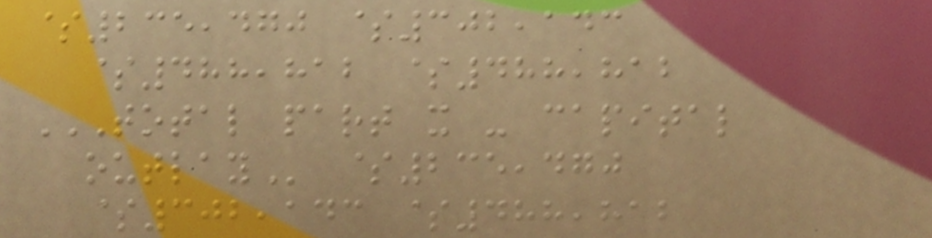$235,470 $302,143
$488,812 $488,812
TOTAL PART X - CAPITAL
OUTLAY $235,470
$302,143 $488,812
